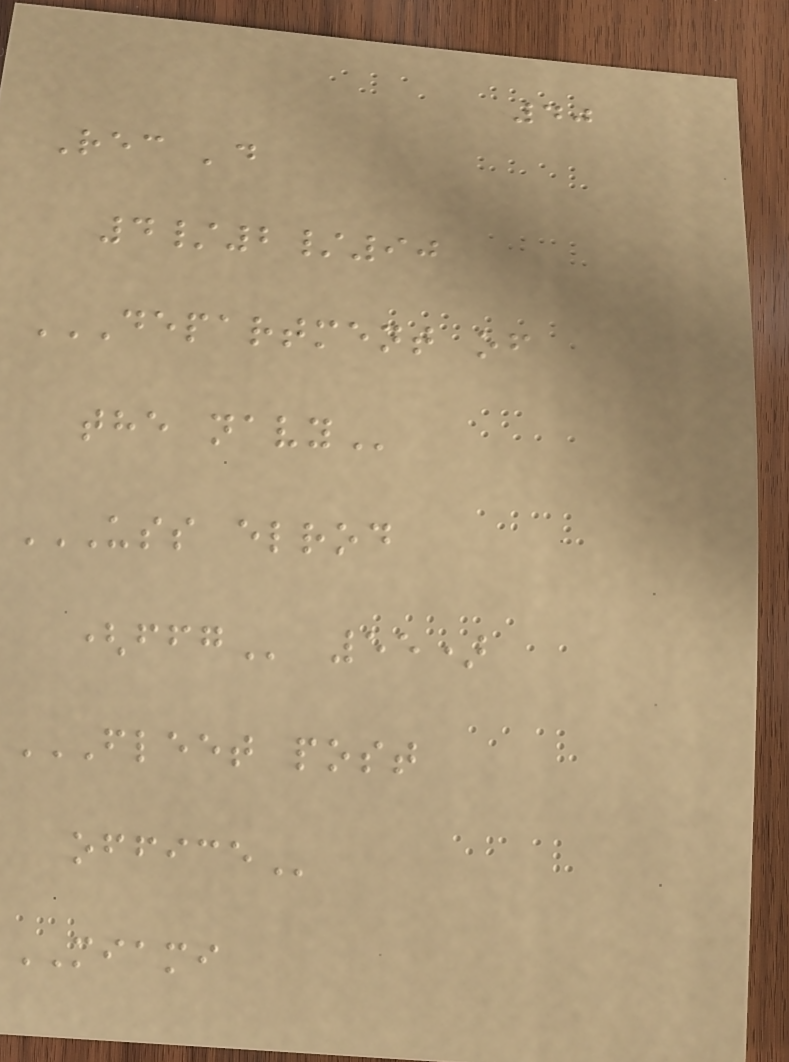40
Rec 'd
4/2/90
DEPARTMENT OF
THE NAVY
USS ELROD
(FFG 55)
FLEET POST
OFFICE
MIAMI
